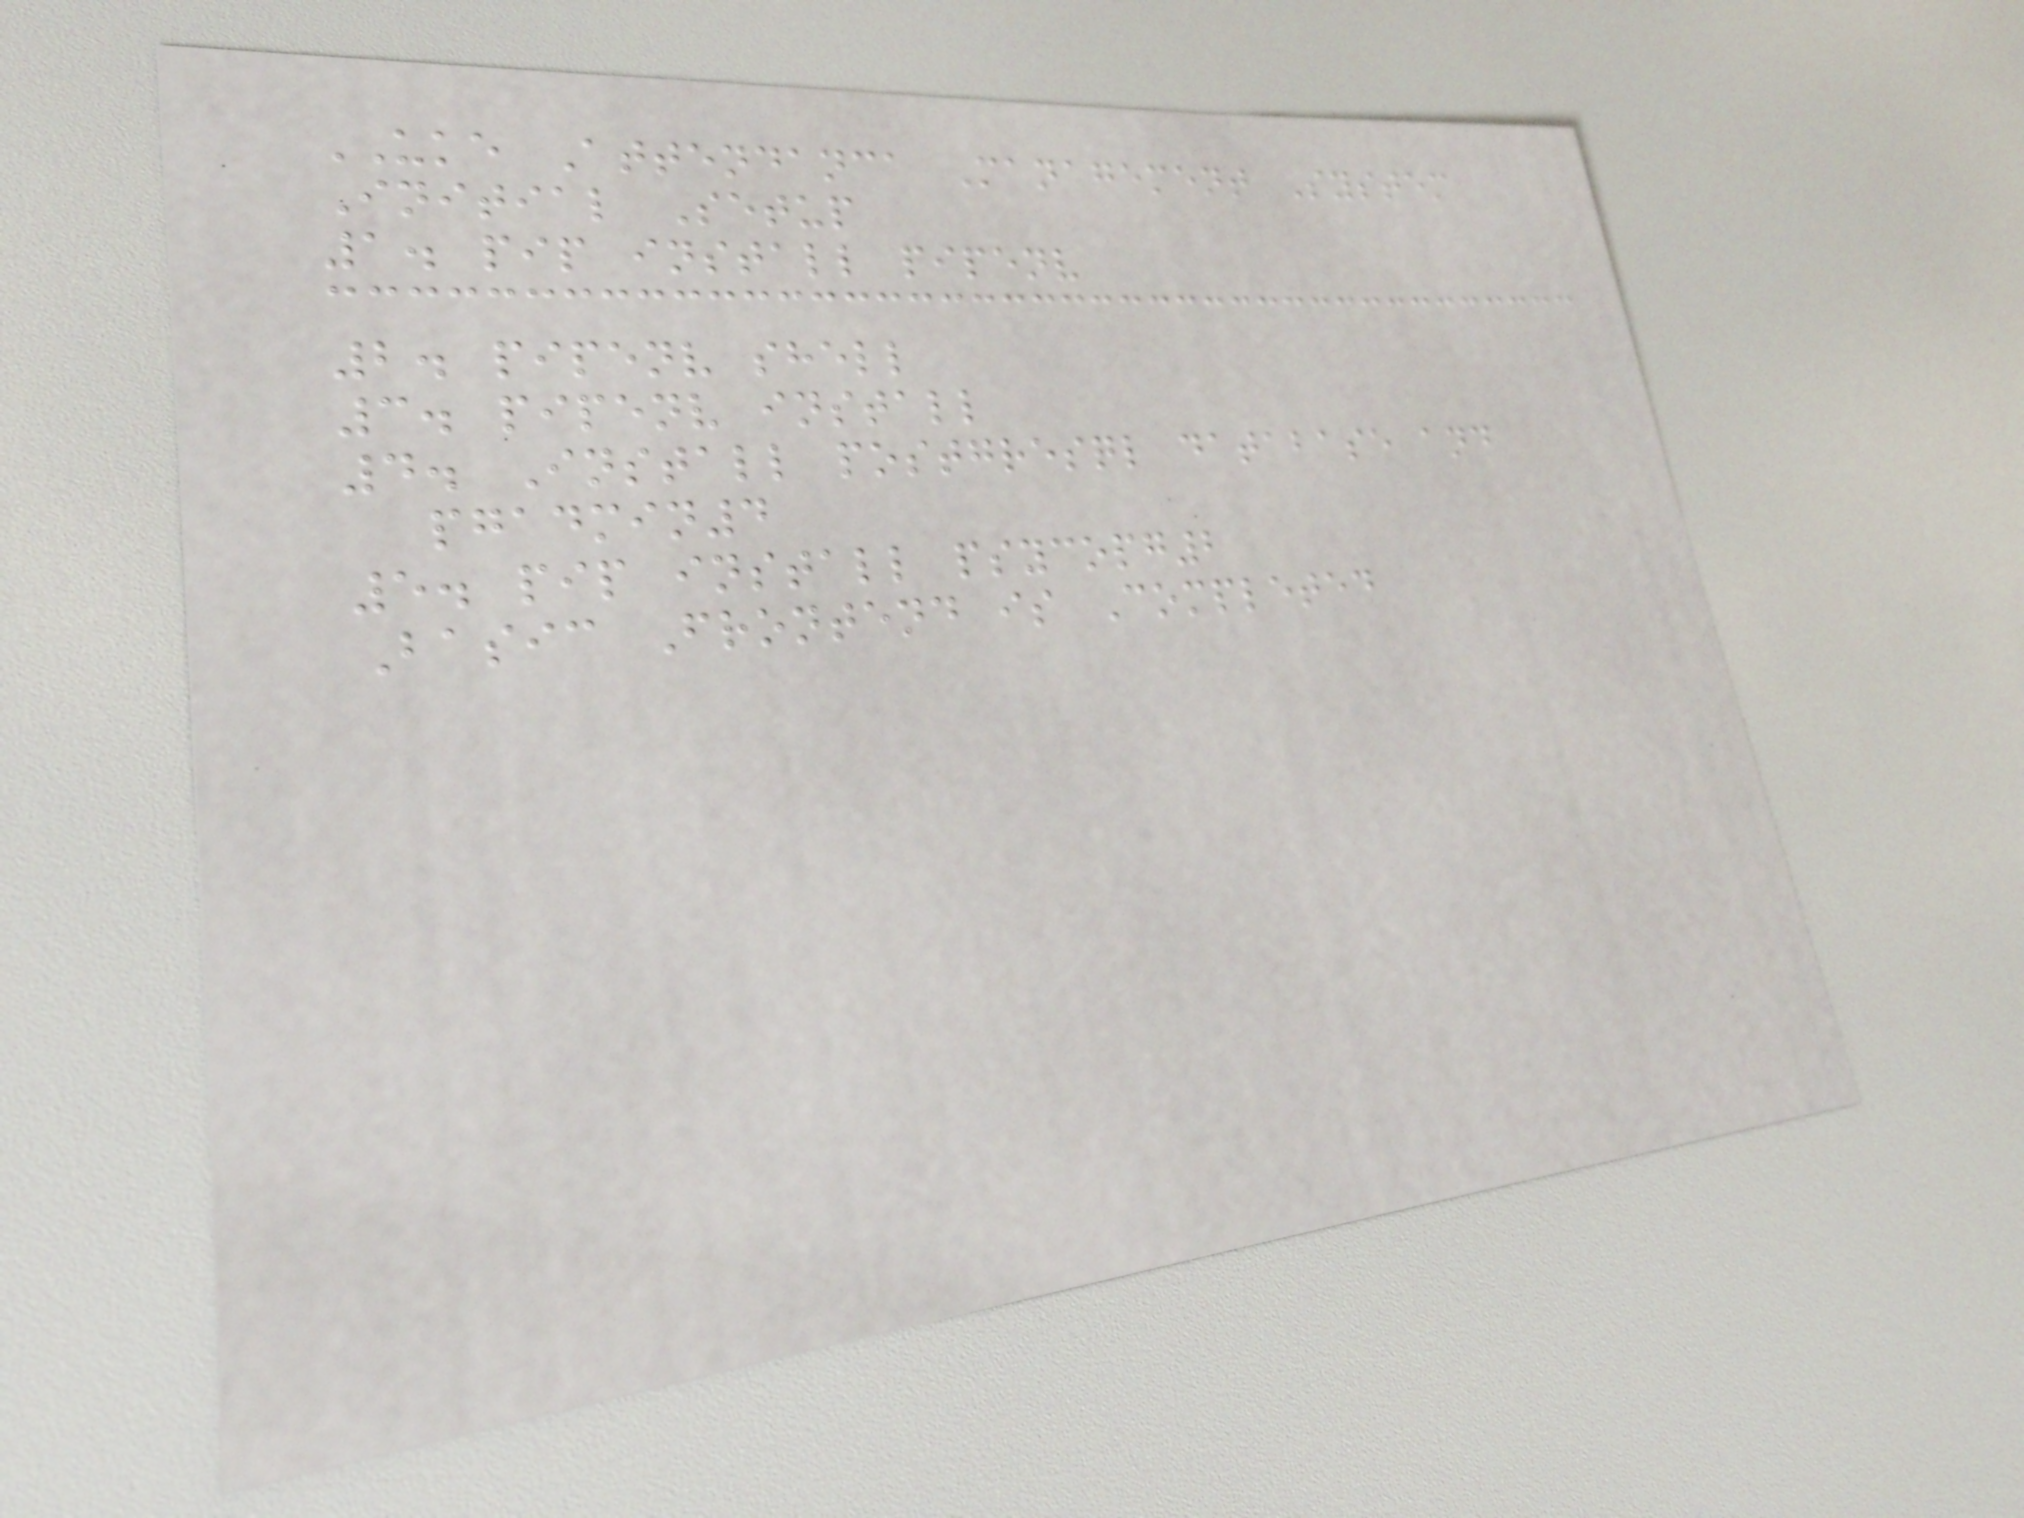UKE Attendanca Management System
Initial Setup
1. pip install pipenv
2. pipenv shell
3. pipenv install
4. Install postgresql database and
pgadmin4
5. pip install psycopg2
Basic Frontend is Completed
